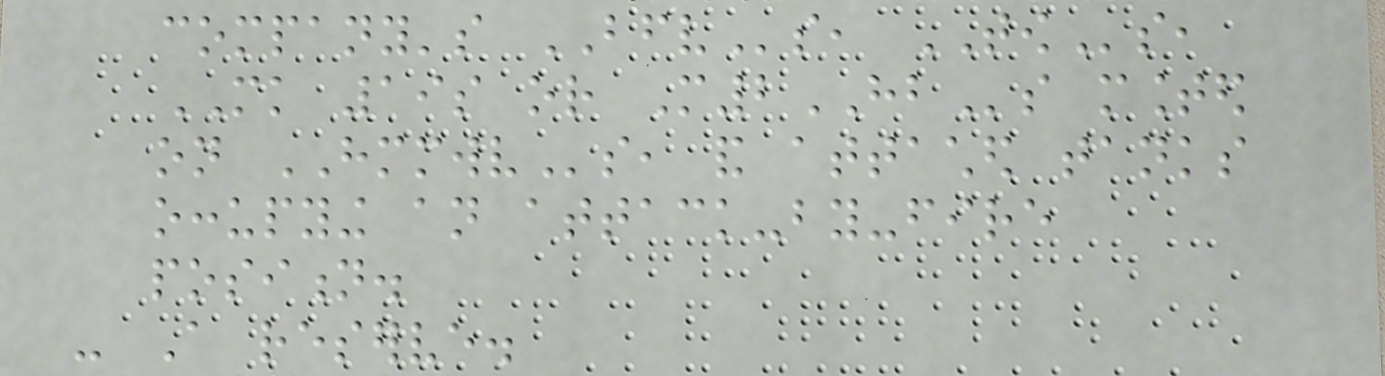company's BFVs, TOWs,
MK 19s or M2HBs mounted
on HMMWVs, and attached tanks
occupying an attack-by-fire
position.
- A reserve.
